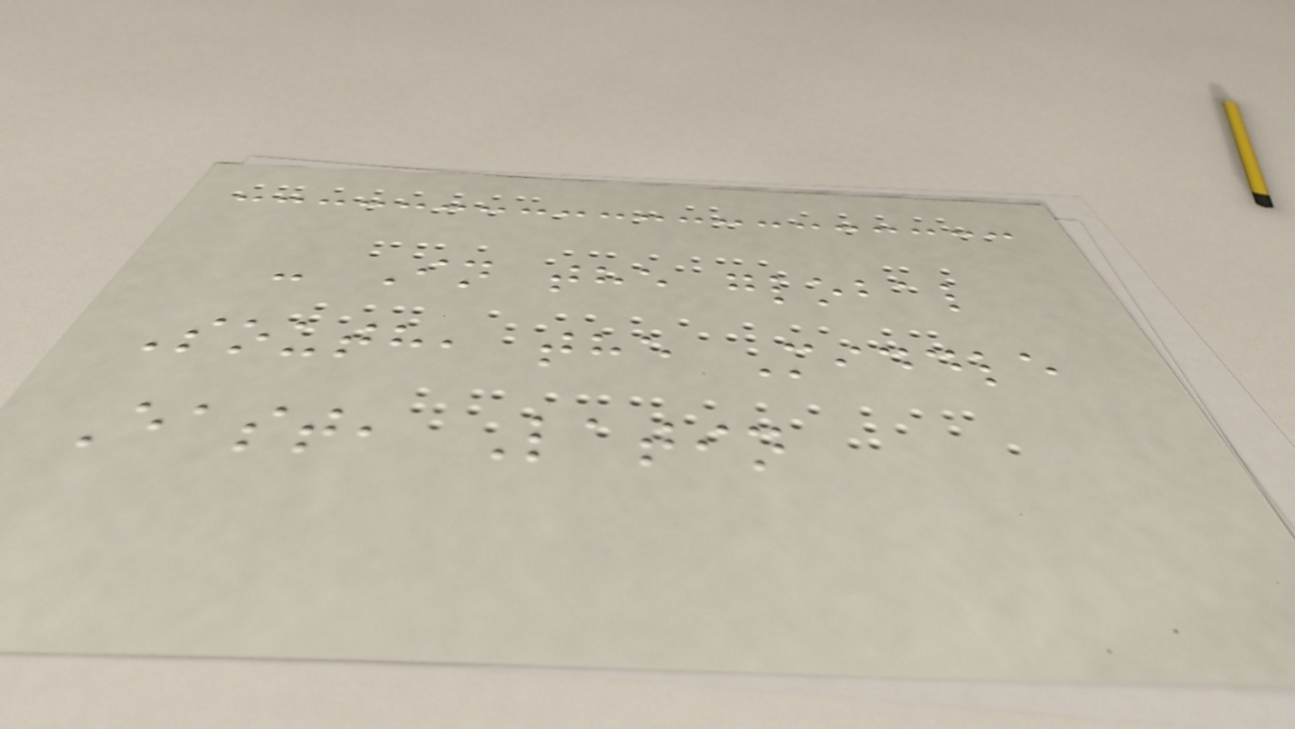- In the global
South, the Middle
East, Latin
